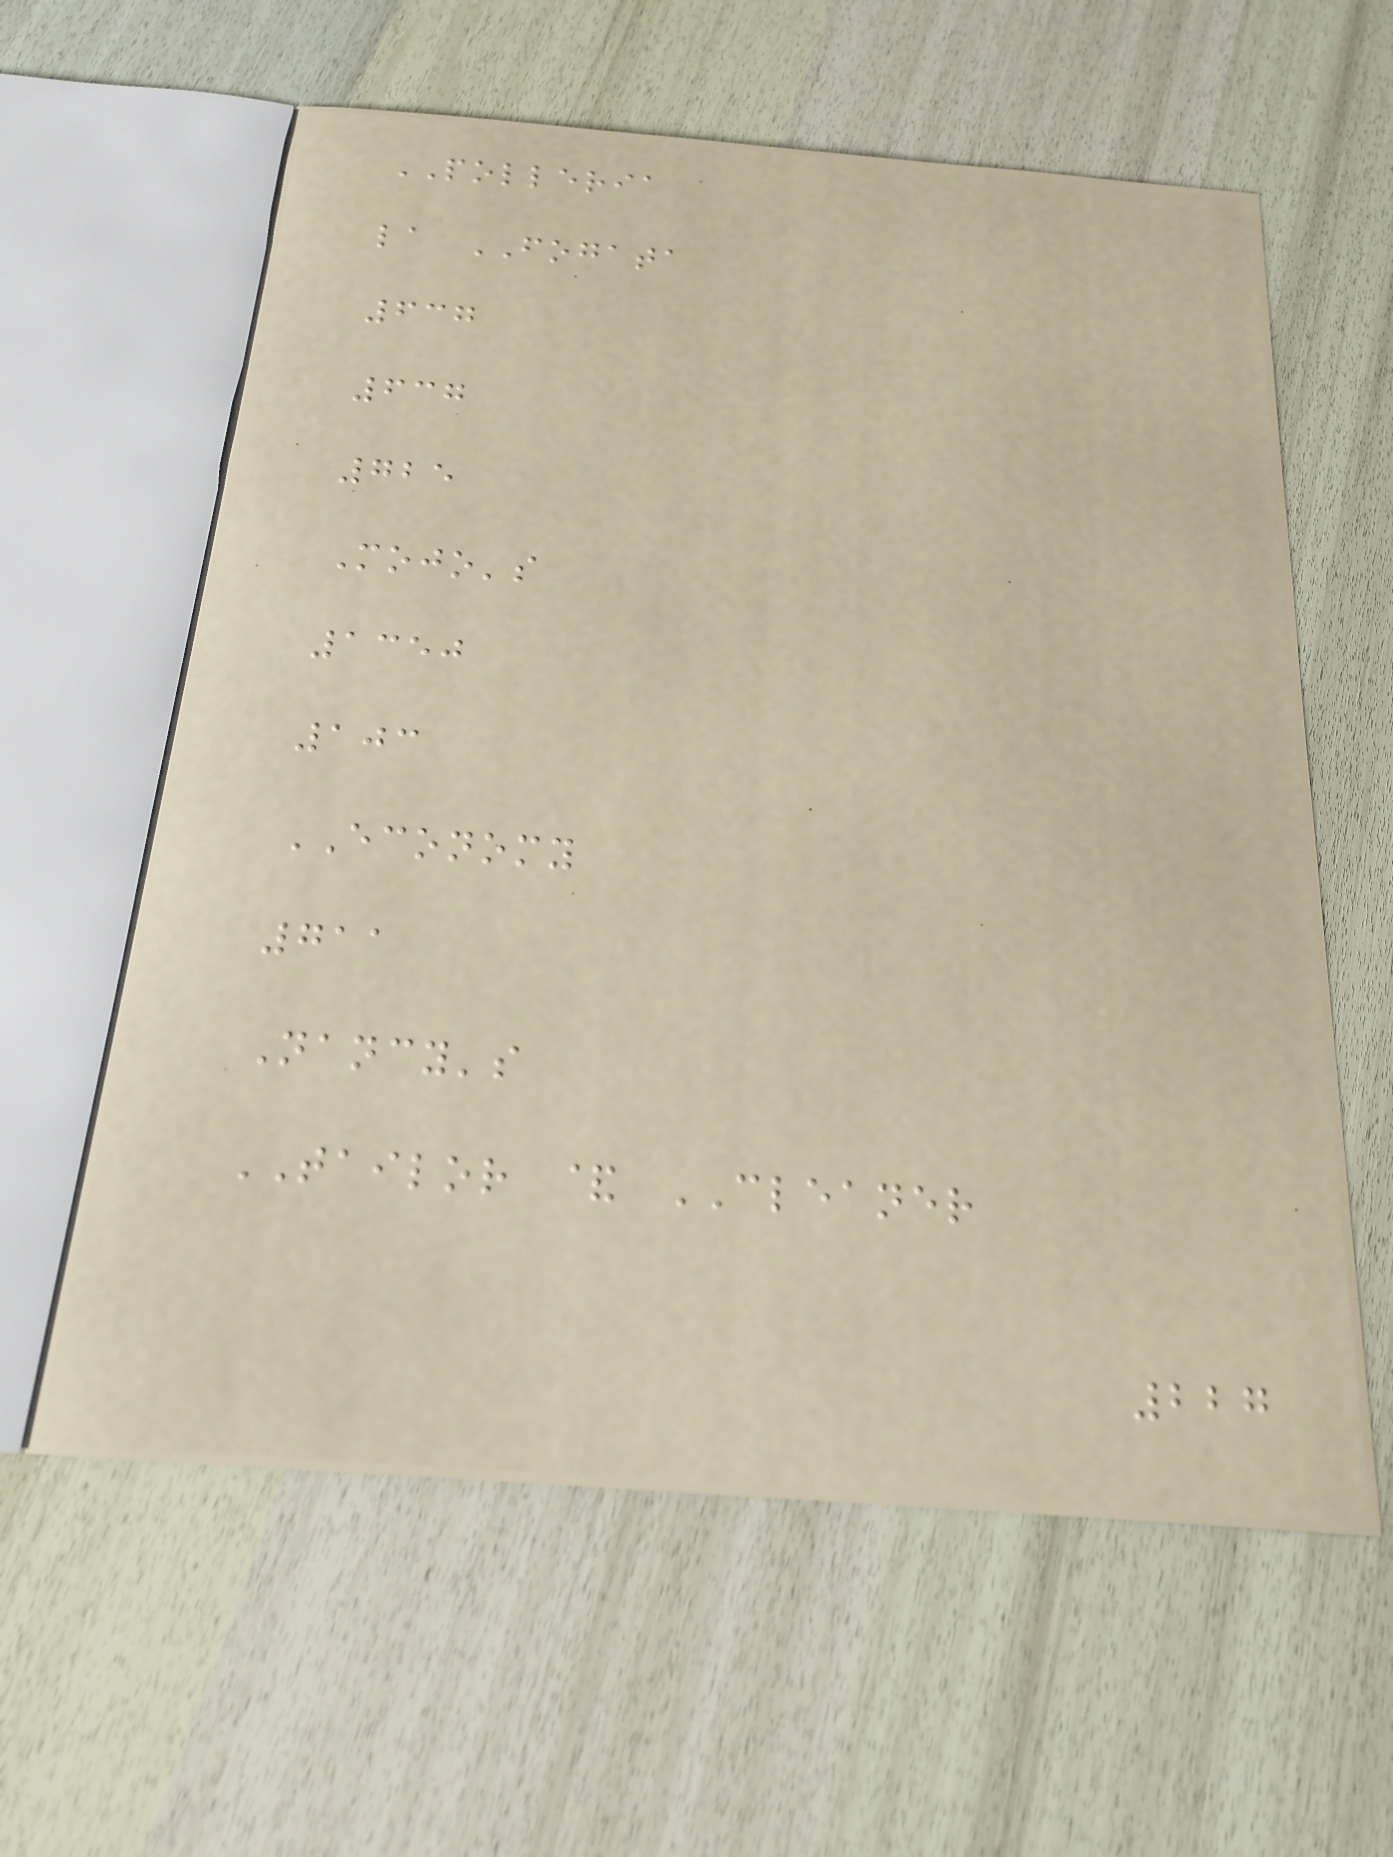POLLERIA
la FOGATA
637
637
725
Mojo's
1350
103
ECONOMY
711
Nancy's
TAILOR & CLEANER
227
